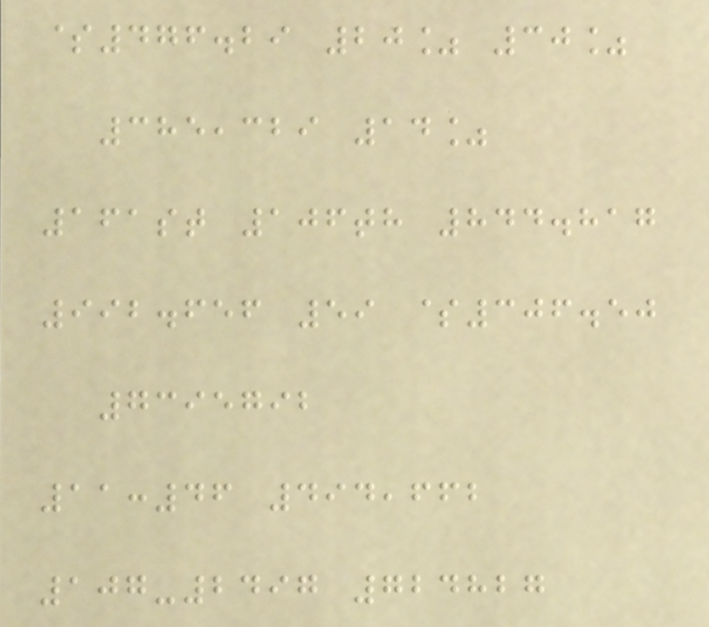$476.29 20% 30%
385,329 14%
161st 106th 844.817
992.656 59 $306.50
7395792
11:46 494,662
107-2497 724827
